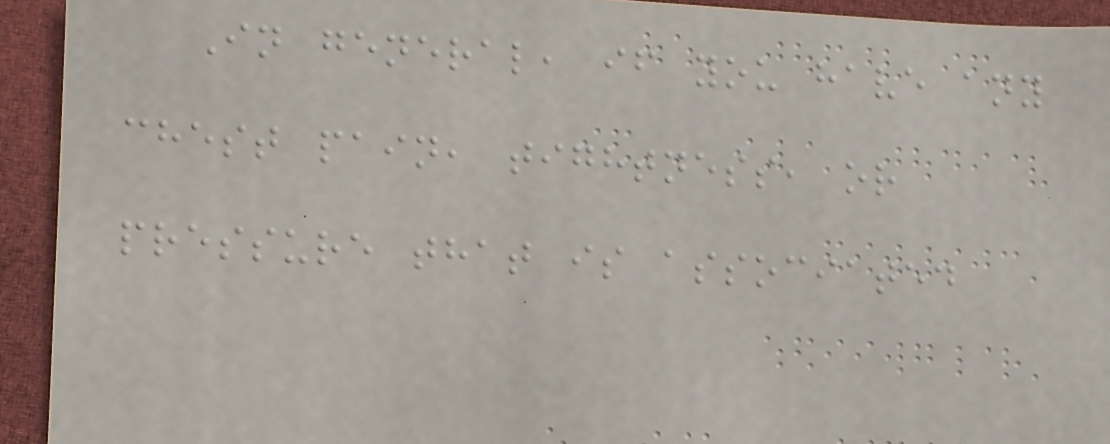In general, if you have any
chest pain, tightness, or
pressure that is associated
